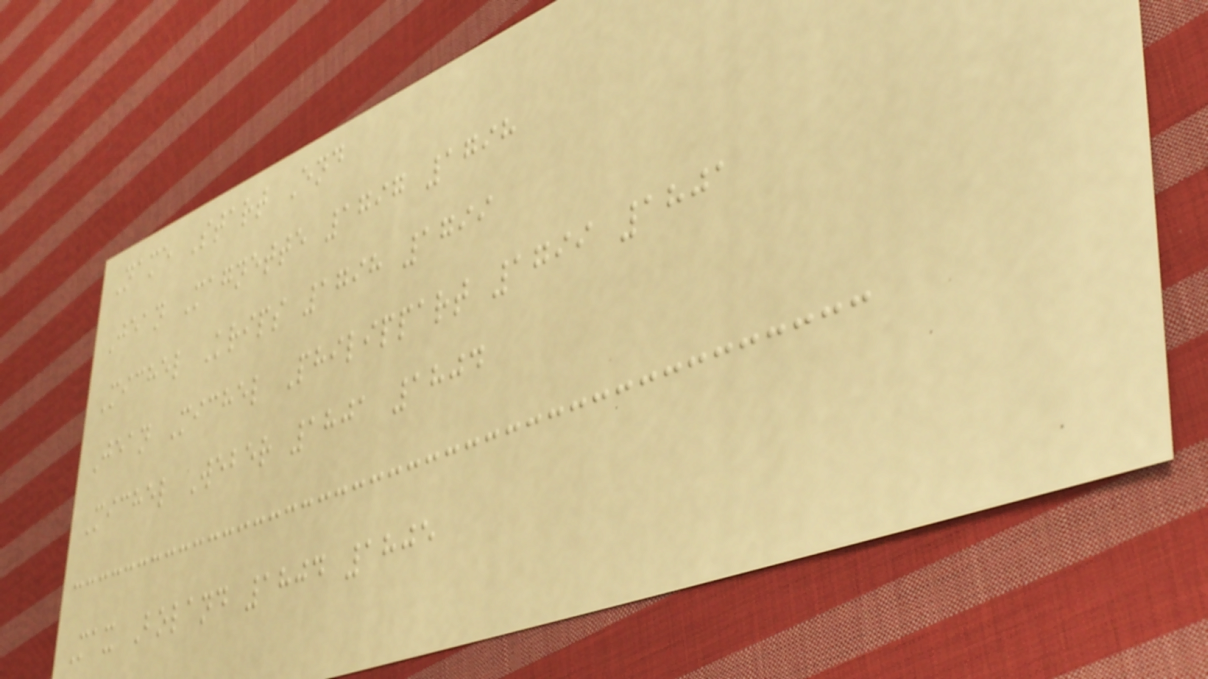Name Start End
Jean Magnette 1797 1798
Michel Krips 1798 1799
Jean Michel Philippart 1799 1801
Michel Weber 1801 1804
Max Boland 1804 1805
